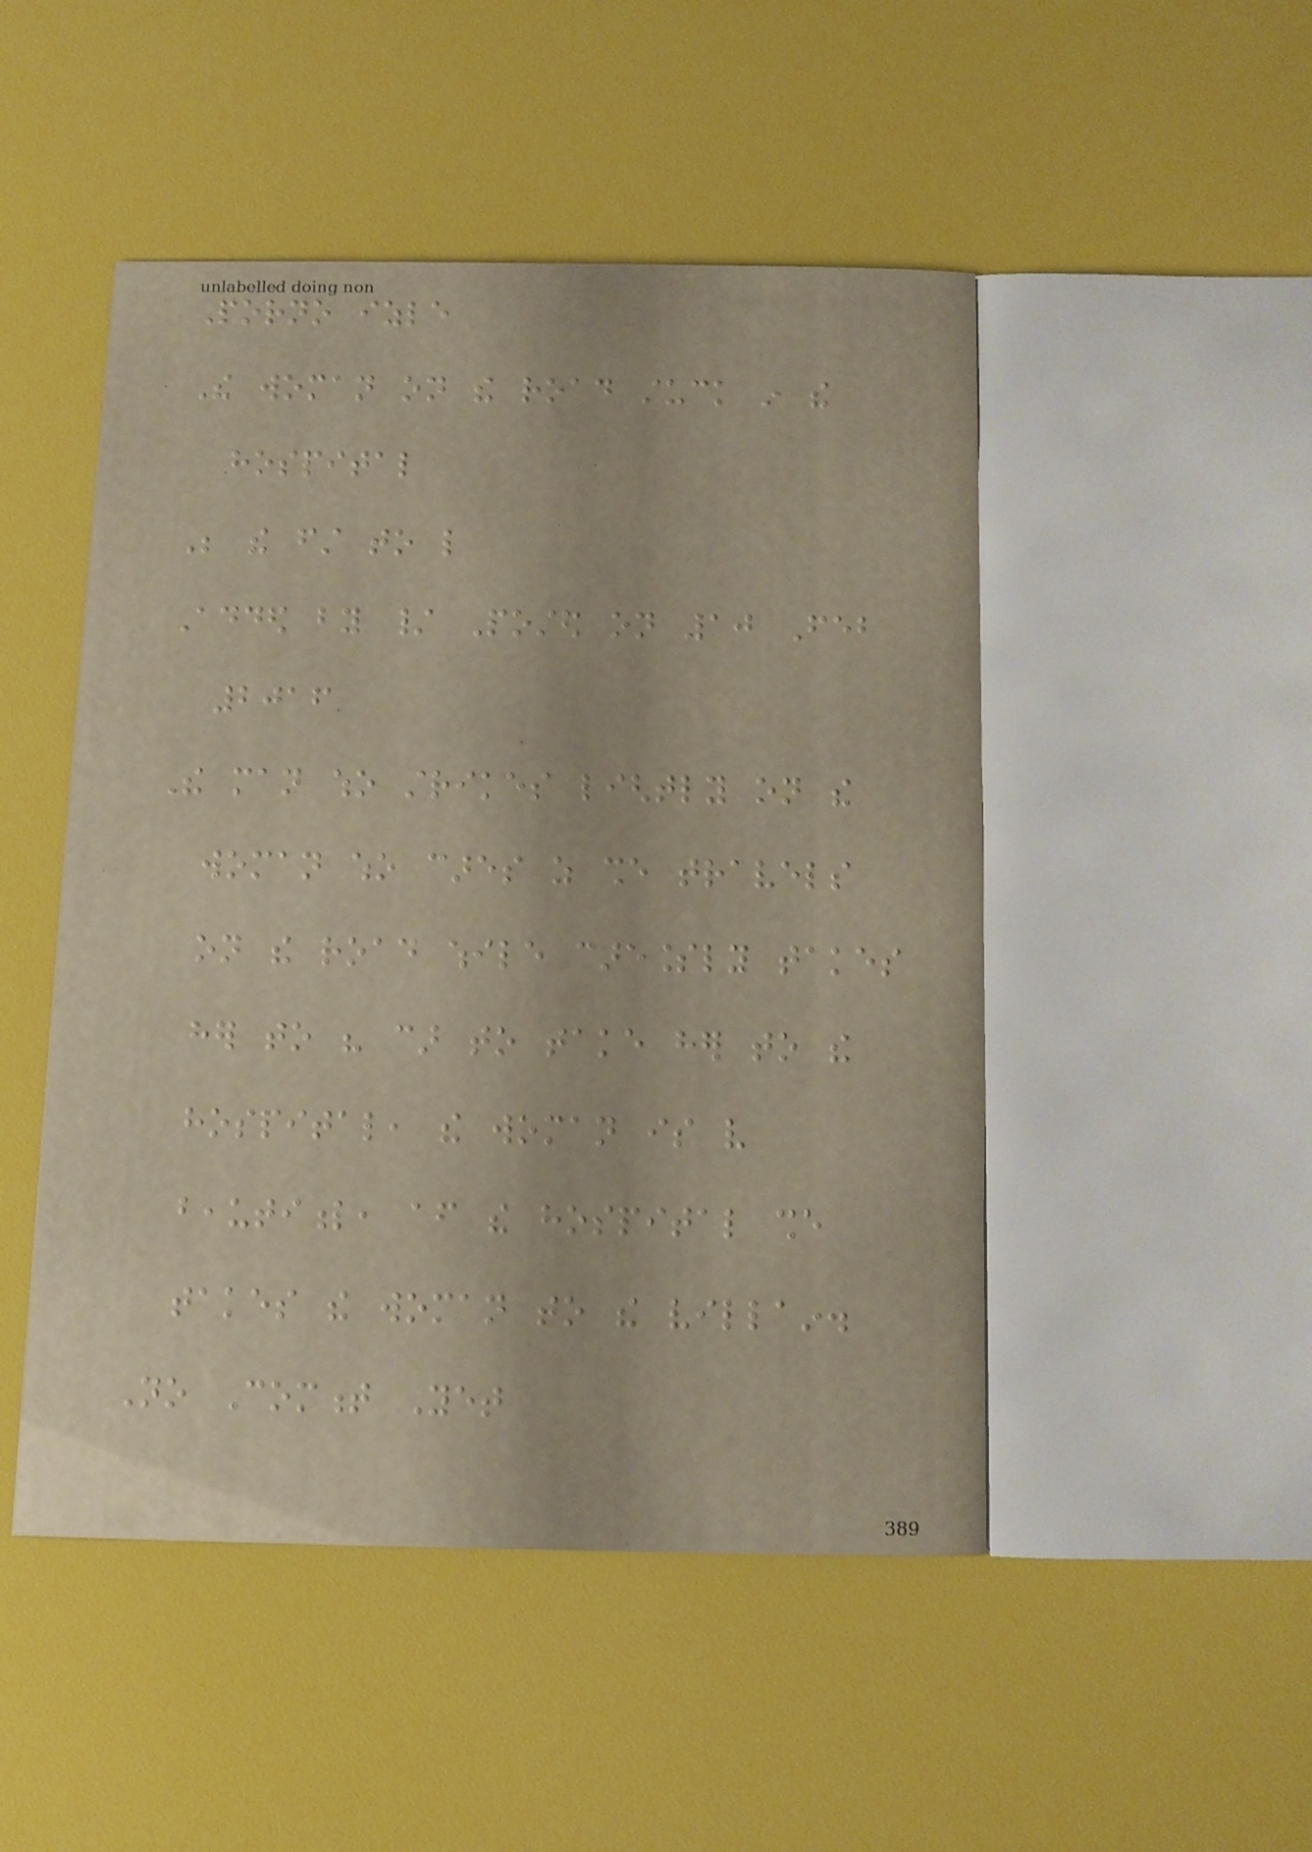Porno izle
The woman on the road stuck in the
hospital
Be the first to like
Added by / Posted on 10 Feb
2016
The man who strikes lightly on the
woman who cares as she travels
on the road while carelessly takes
her to his car to take her to the
hospital, the woman is very
beautiful, after the hospital she
takes the woman to the villain.
No Comment Yet
